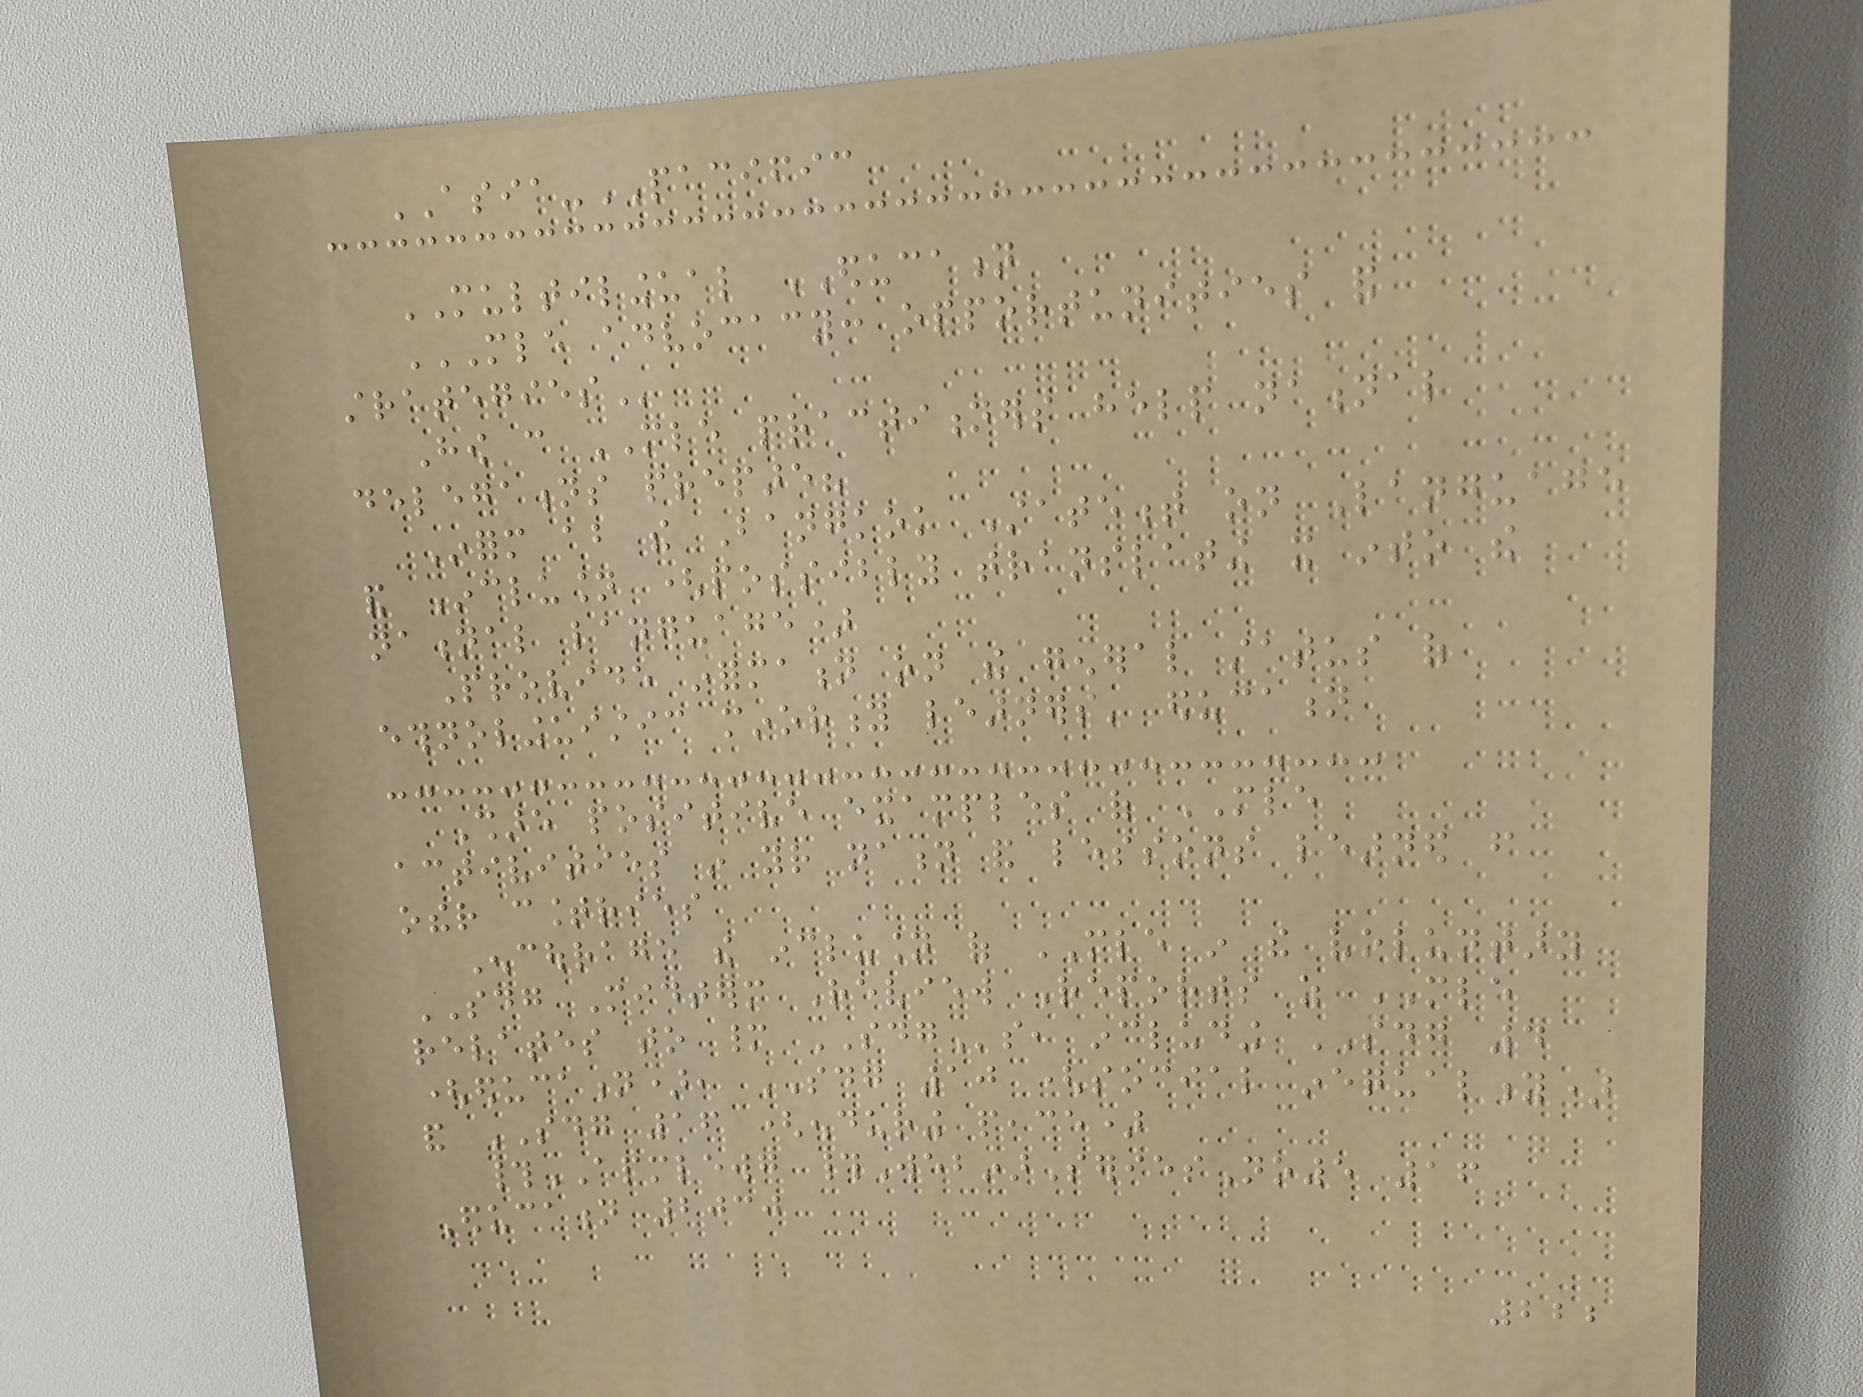ASIA-PACIFIC
MULTILINGUAL EDUCATION
MLE ADVOCACY: OPPORTUNITIES AND
STRATEGIES
How can MLE practitioners help national
delegations prepare?
Inform about the Bangkok Statement on Language
and Inclusion (possibly translating it into the
national language)
Provide information on the general status of
ethnolinguistic minority learners' education
Share positive examples of MLE
activities in your nation and lessons learned from
other countries
Encourage the inclusion of MLE in the voluntary
SDG Midterm Review Reports as MLE
relates to many SDGs, including SDG 4
(education), SDG 10 (social inequality)
and SDG 16 (enduring peace)
#APMLEWG #WebinarSeriesNo5 16
Education 2030
222
